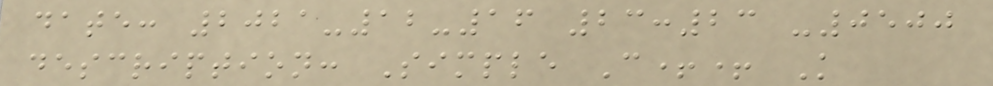date: 2021-12-16 23:23 -0500
description: Simple C++ K
